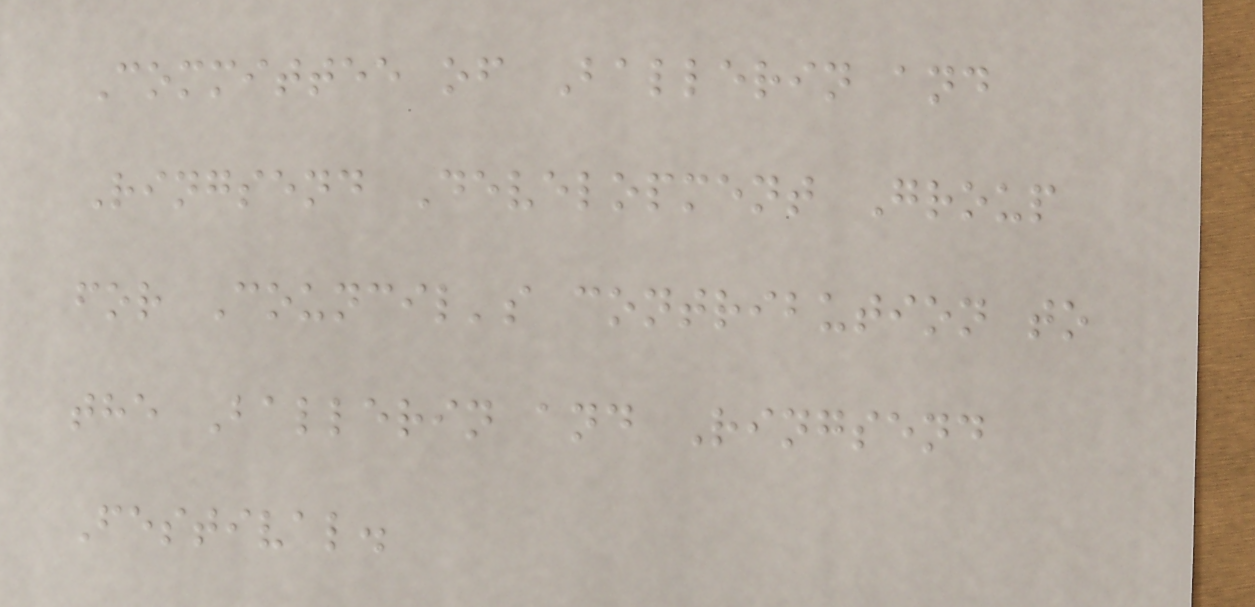Committee of Ballerin and
Ringsend Development Group
for Council's contribution to
the Ballerin and Ringsend
Festival.
